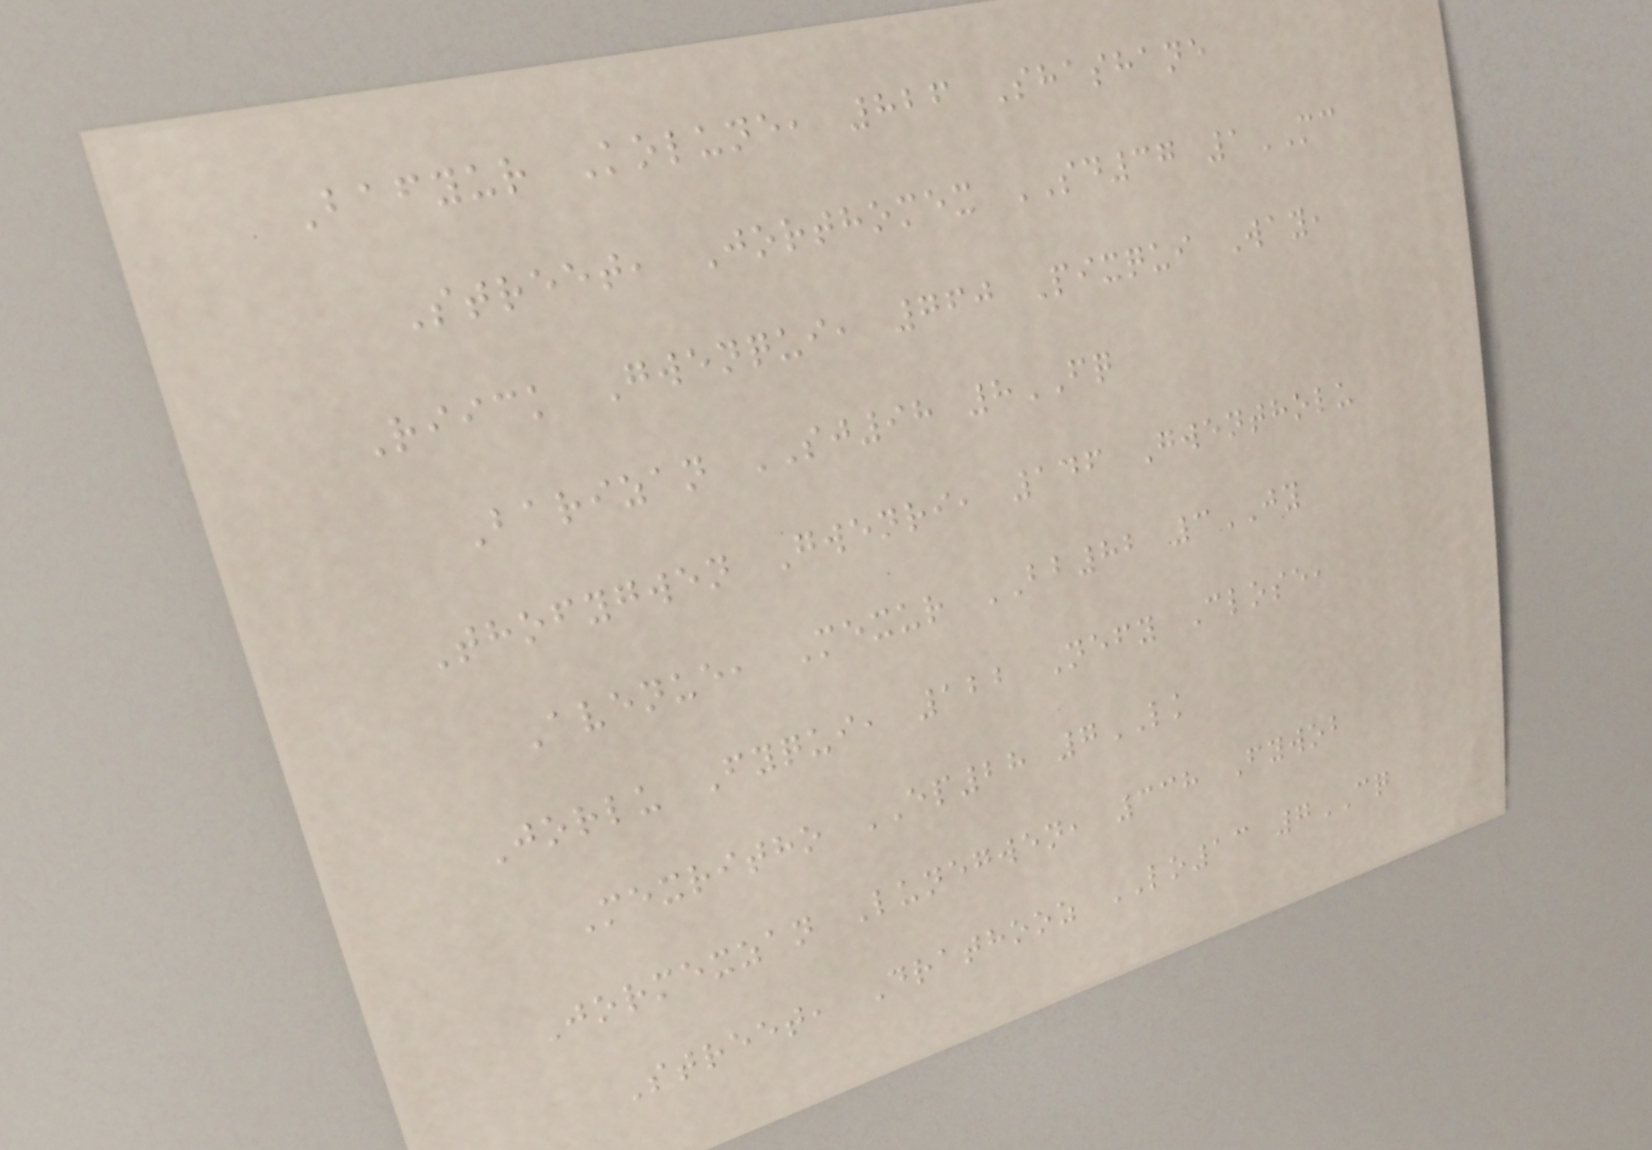Bafyur Kolune, 826 Shashane
Street, Jorthomex SD37 1MC
Riick Gwenqui, 760 Pixqui Way,
Barizan SJ98 8FQ
Thofygwen Gwenri, 146 Gwentholu
Avenue, Mexur BB82 3JY
Jorlu Fyqui, 122 Nefy Close,
Mexritho EP28 7LK
Jormexzan Lunegwen, 338 Fywob
Street, Drathooz LO13 7CQ
